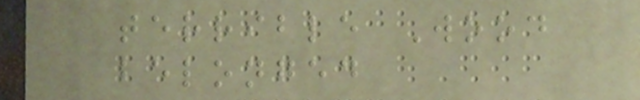terrible Wood
belonged
